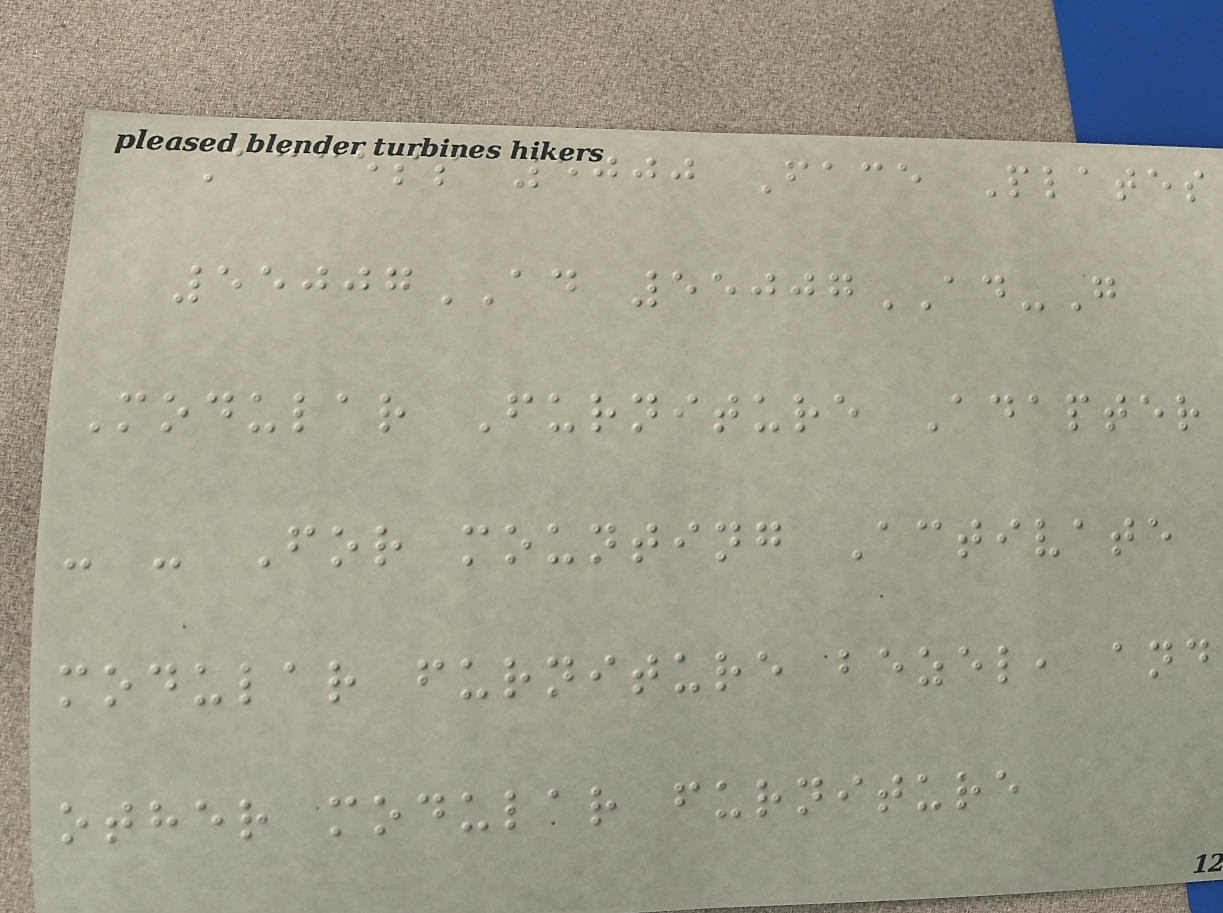Access 5000 Face Plates
55007AD 55007AD-G
Modular Furniture Adapter
- - For mounting Activate
modular furniture bezel, and
other modular furniture
